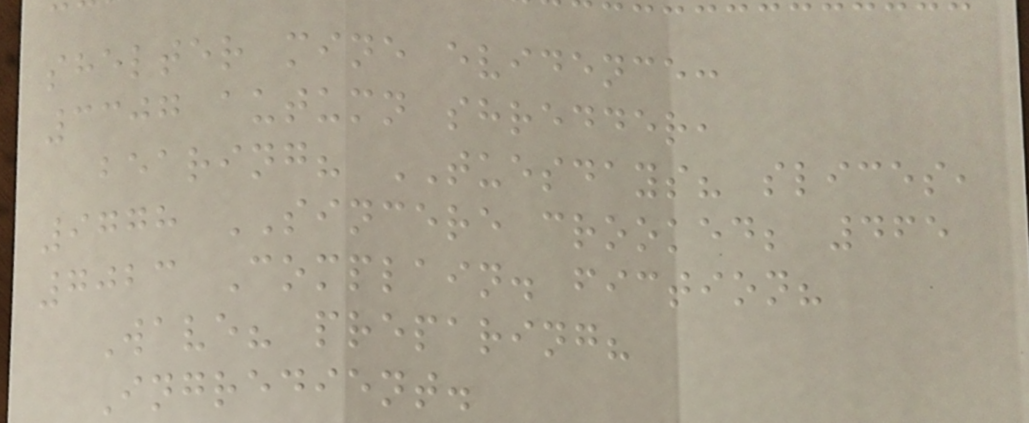shelter mine evidence:
3307 autumn shredder,
bearing? TUESDAYS? slices,
9778 SINCERE crooked; 465
7023 Complain. fiction?
Wave? preparing?
Ingredient.
